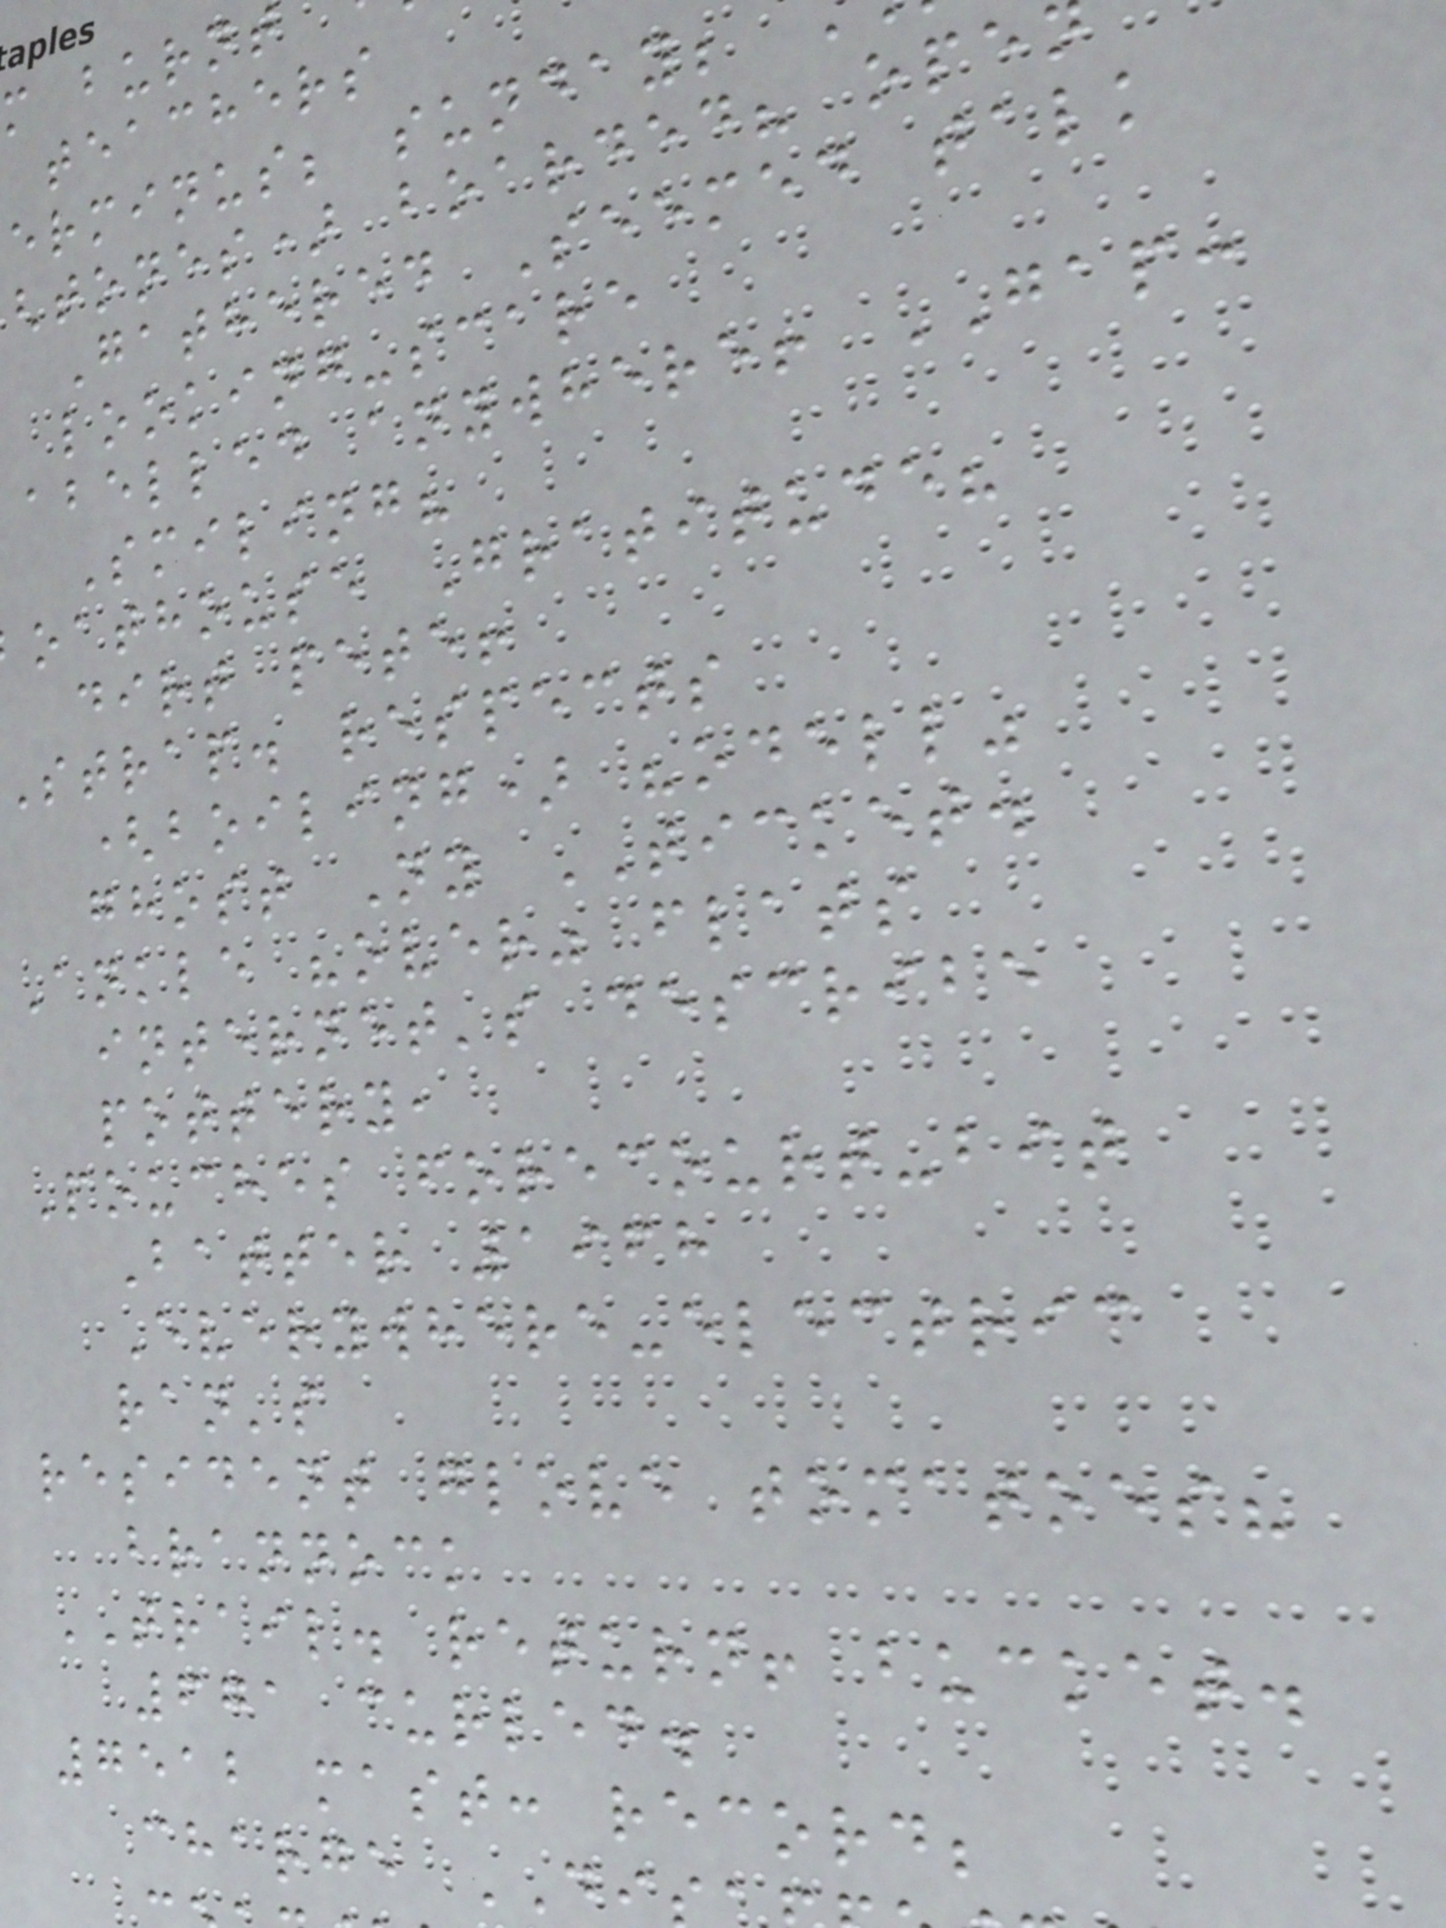m burnt
teachers
erminus; sunday;
tones) boarded? ope
Gathered Seemed talk
looking-scare
abelled anywhere! GAP:
Smiling?
oathouse Gratitude?
dirt pete!
Strap. respects
(boiling) "odell"
ghost Ny TICKET.
Ankle "over" flats
internet's describe
pottery,
Pouches forecourt-bit
Batter 1968
Everywhere-electric
ran's
resident glove tomatoes?
brannock
TRAIL. return! bucket.
671 curled.
7512 mast: record;
charge DI
